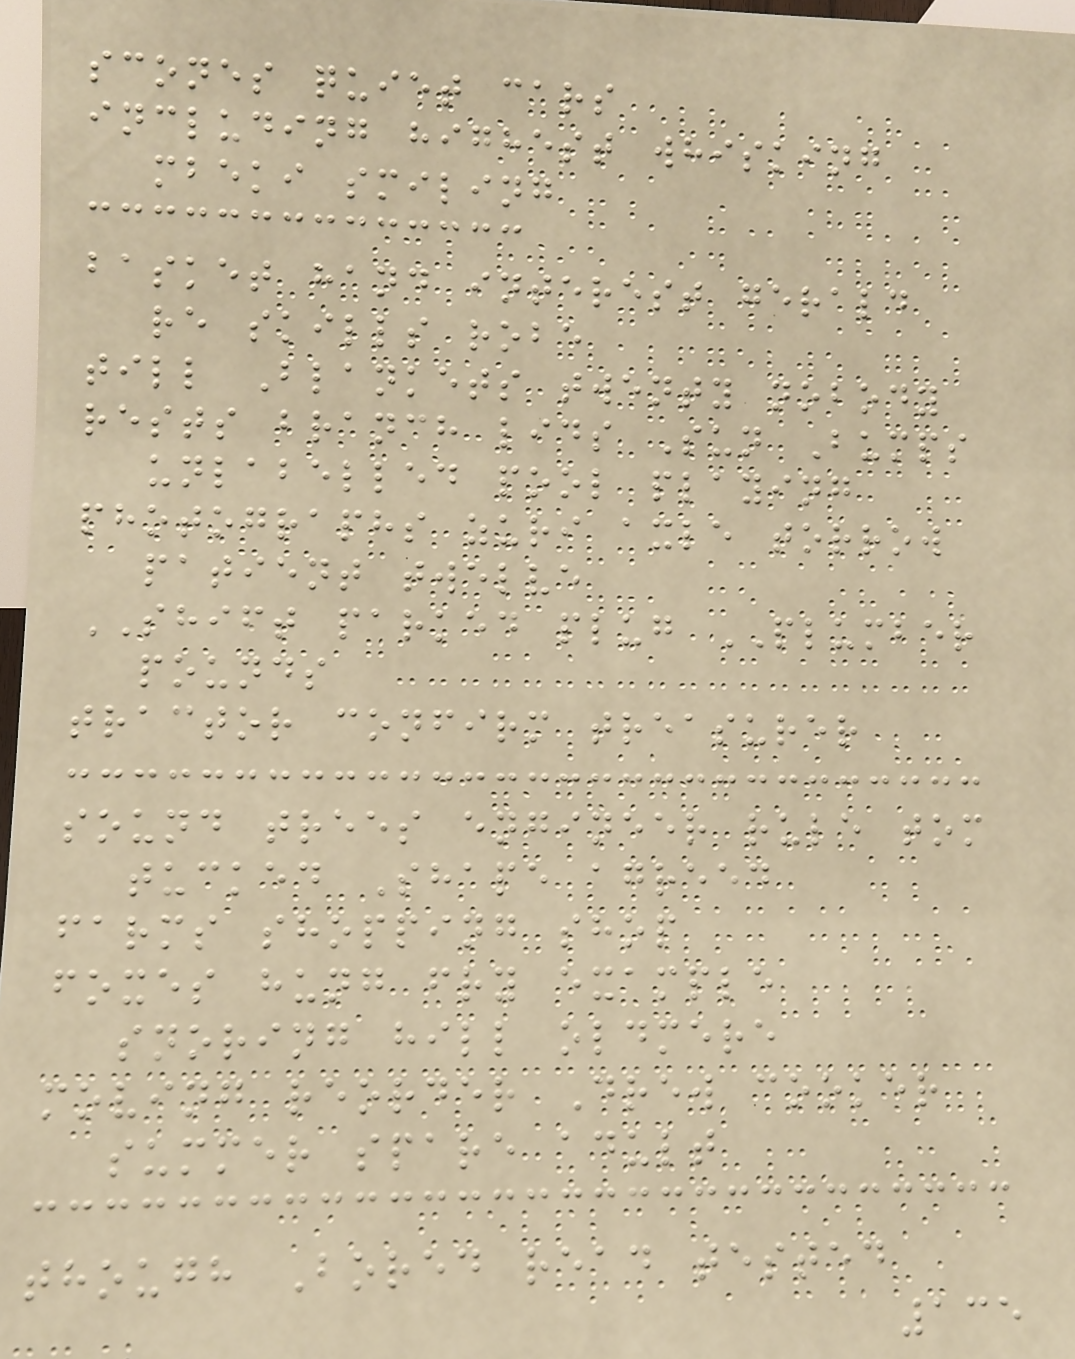scones quiet cars
including highest whisking
mbeki smiling
basket hand interest gerald
re skills robe
till Blankets twenty nobody
rests branch lids Sun Bumps
unlabelled pool playing
photographs zuri axle torrow
patient twelve
SHIFT parked plug PLUMBER
pounds
tractor confirm treasurer
sound trees engineer rule tom
tucked Shape agreed
farms shopping shop
foxes hung fry example
snoring hill oldmere
moving reorder Drew cooker
summer spare adult
though Bored read tested
135
